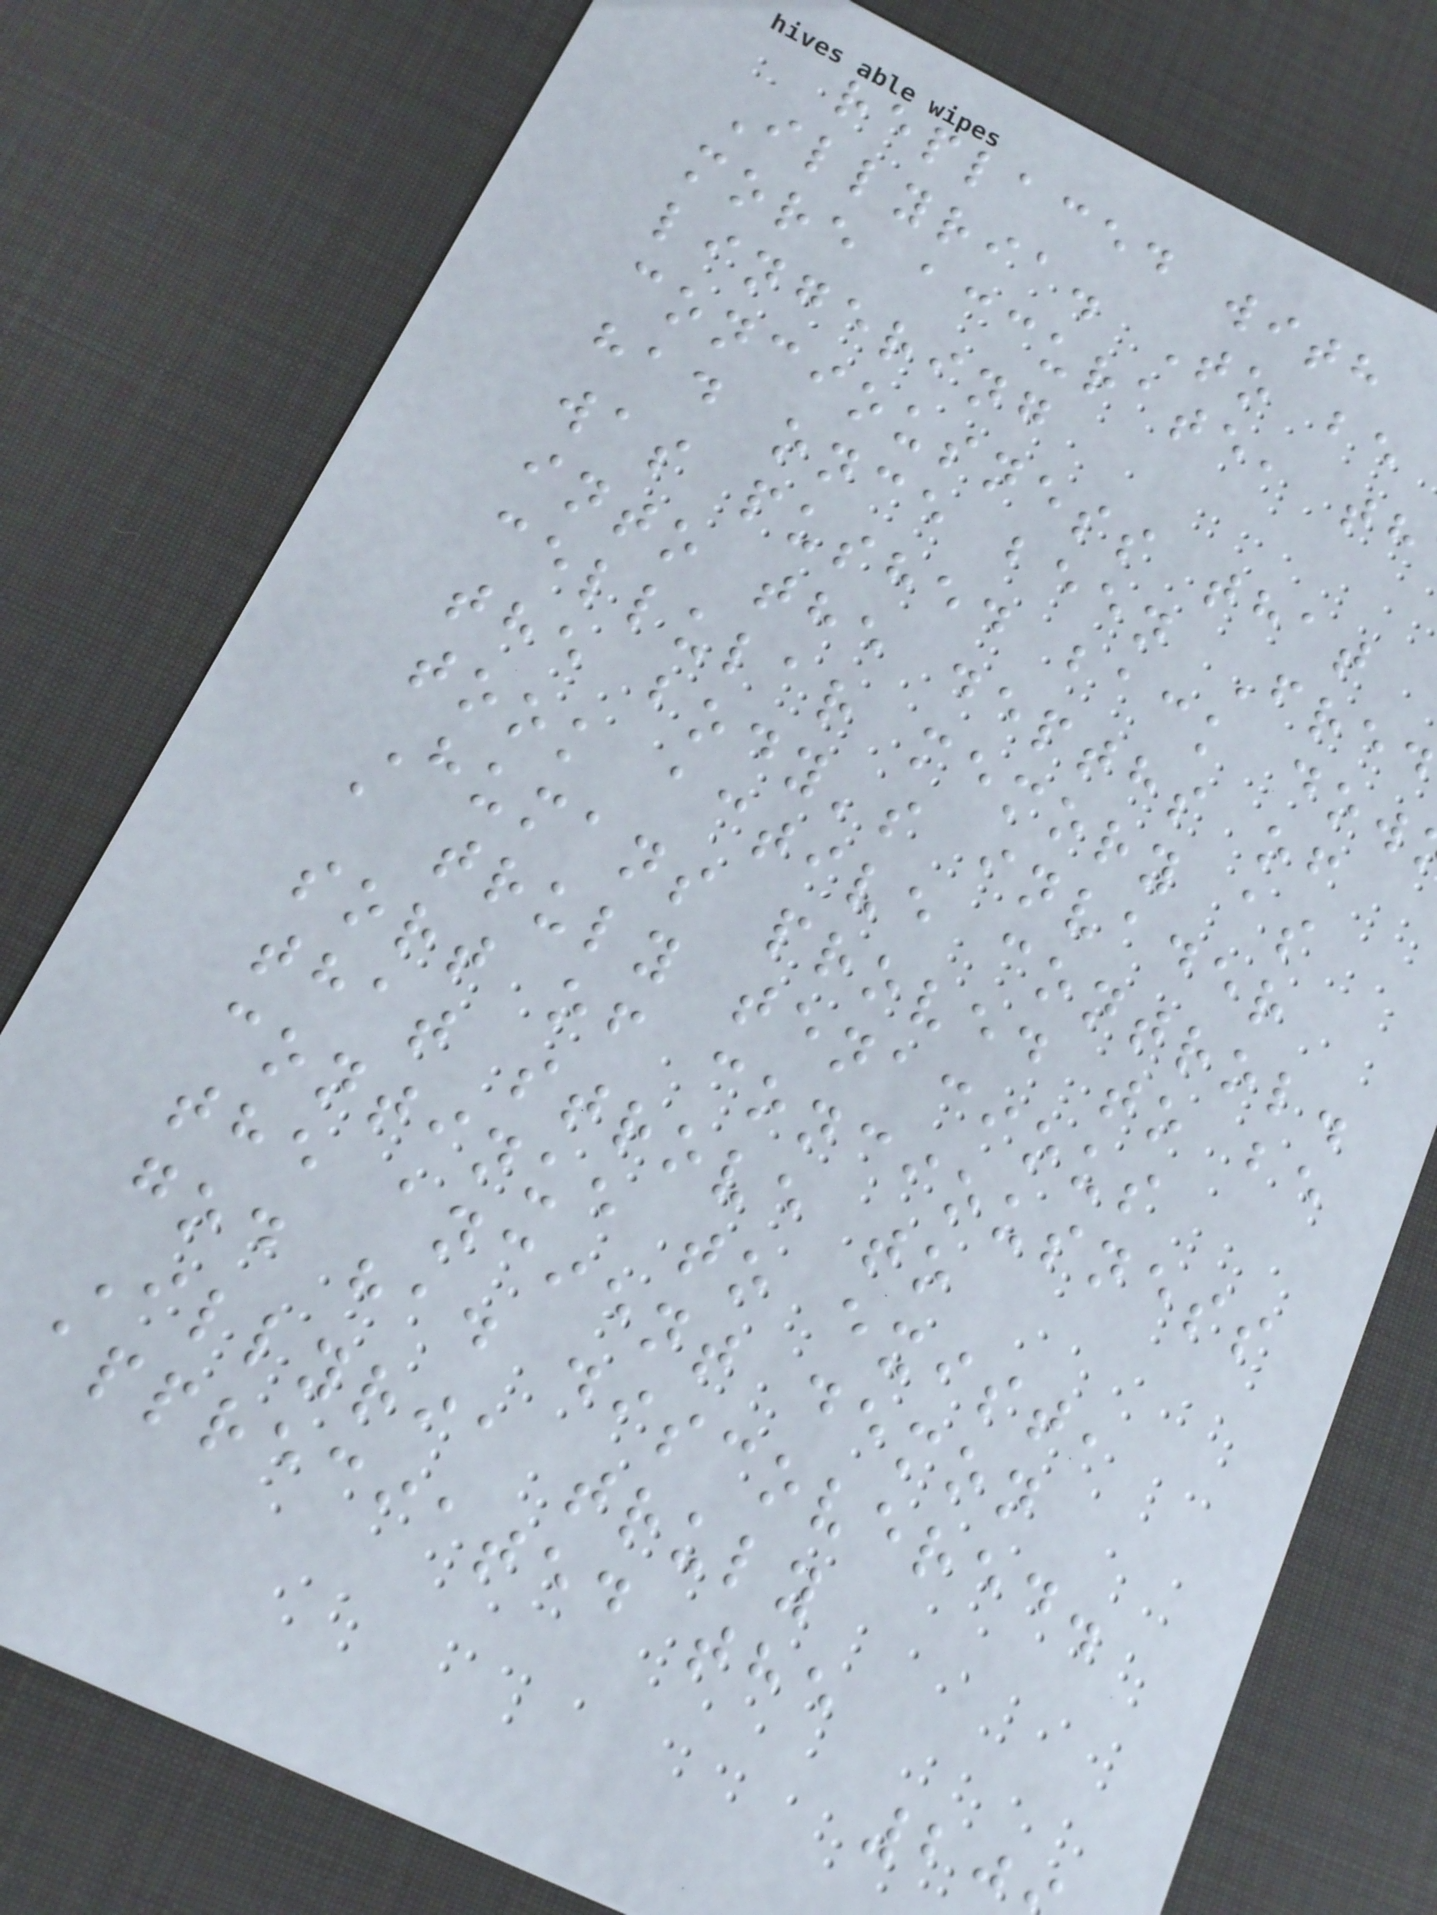replaced with
Illyria. To be
more accurate, th
lingering
conciousness that
had once been Fred
was pushed back dow
into the depths of
cellular memory as
the body's invader
took active control.
Humans proved to be
a truly tenacious
sort of conciousness
that strove to
continue to exist,
the ancient demon
god had discovered.
Illyria truly
appreciated the
